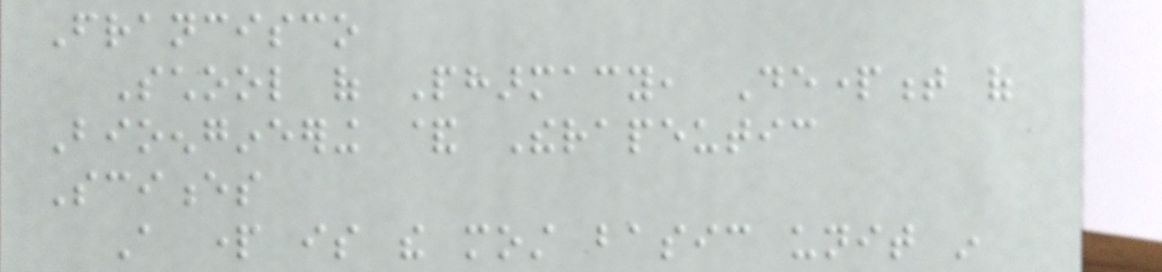Francisco
School of Pharmacy, Department of
Bioengineering & Therapeutic
Sciences
A part is the most basic unit in
